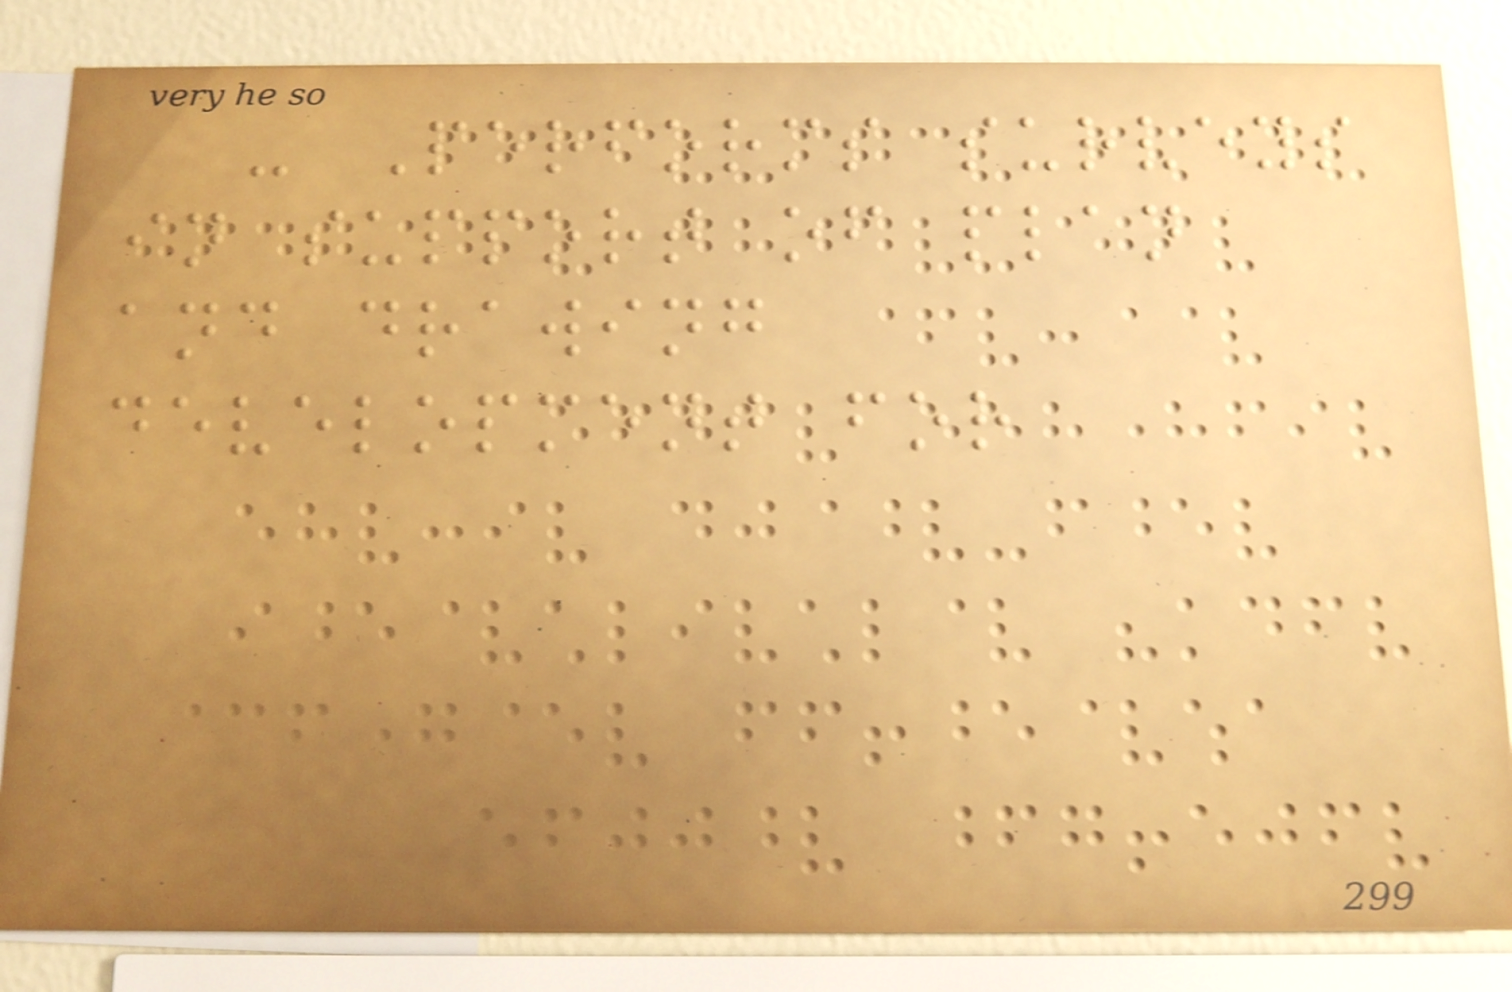- Performs surveys
in support of plan
and drawing
development for
